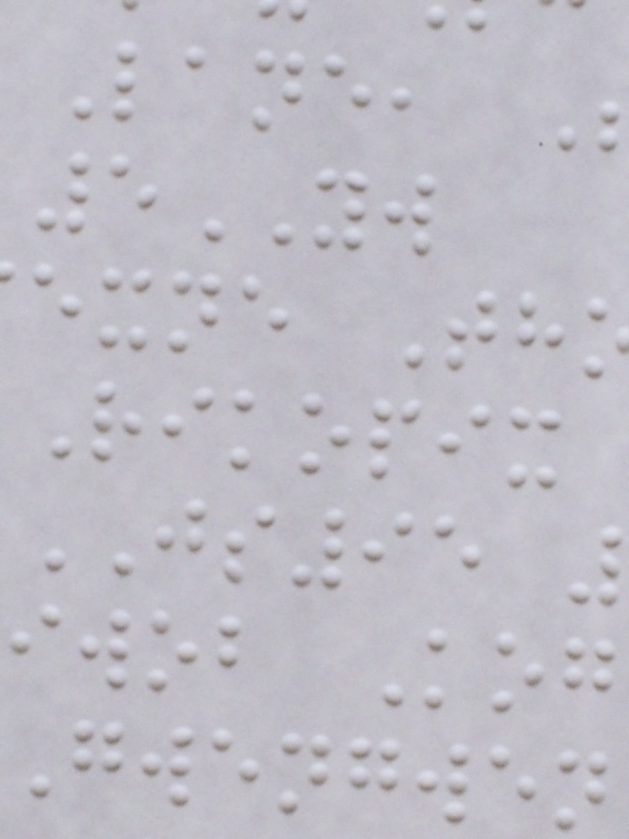Lane,
5YW
exne Th
Rikopix
JS95
iwob Kog
gwengwen
